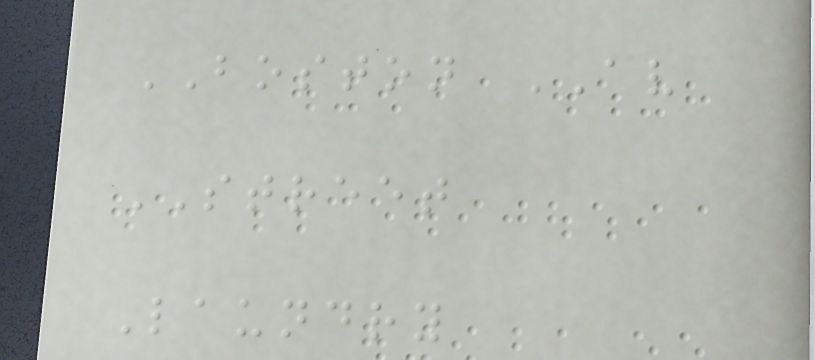BOSTON AV
STREET
Laundry
